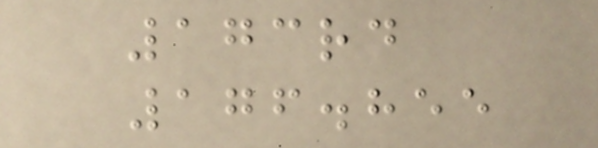173rd
176.855
